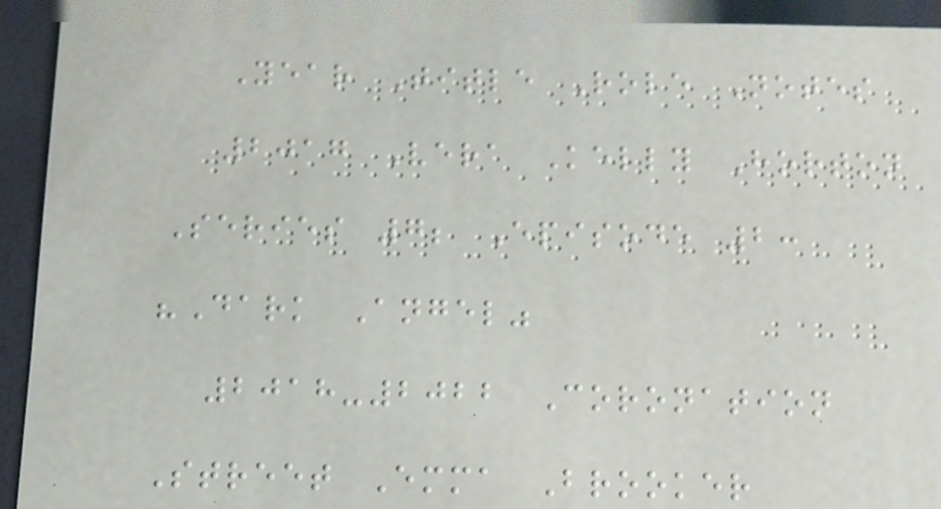Year Title Role Notes
2017 Vera Kelly Horton
Series 7; Episode 2:
"Dark Angel"
2018-2022 Coronation
Street Emma Brooker
